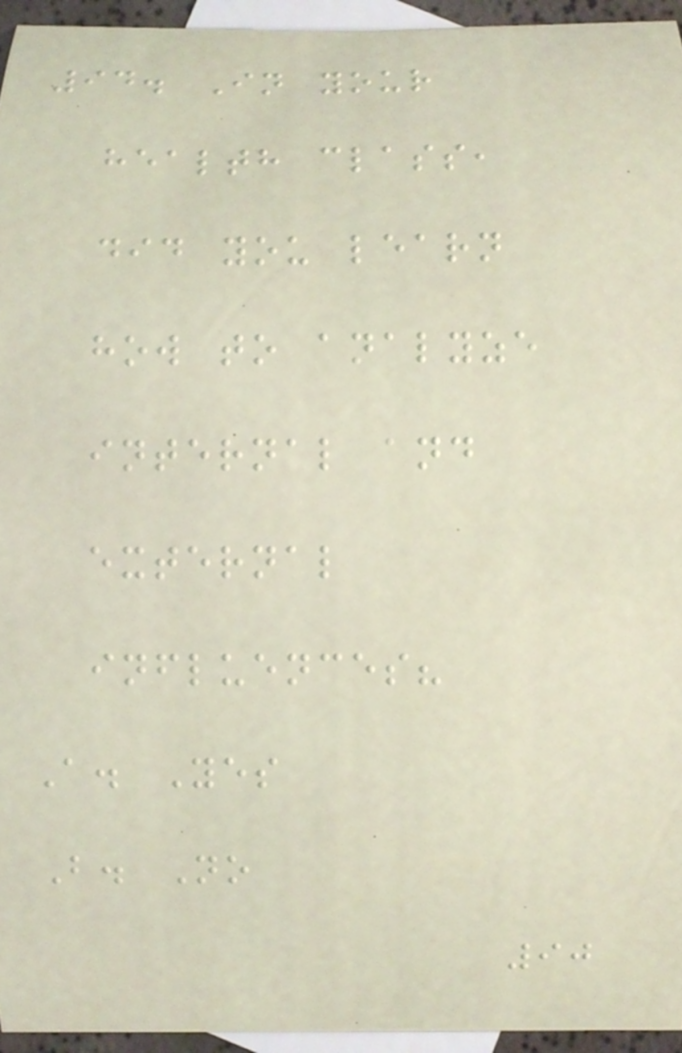94. In your
health class,
did you learn
how to analyze
internal and
external
influences?
A. Yes
B. No
90
